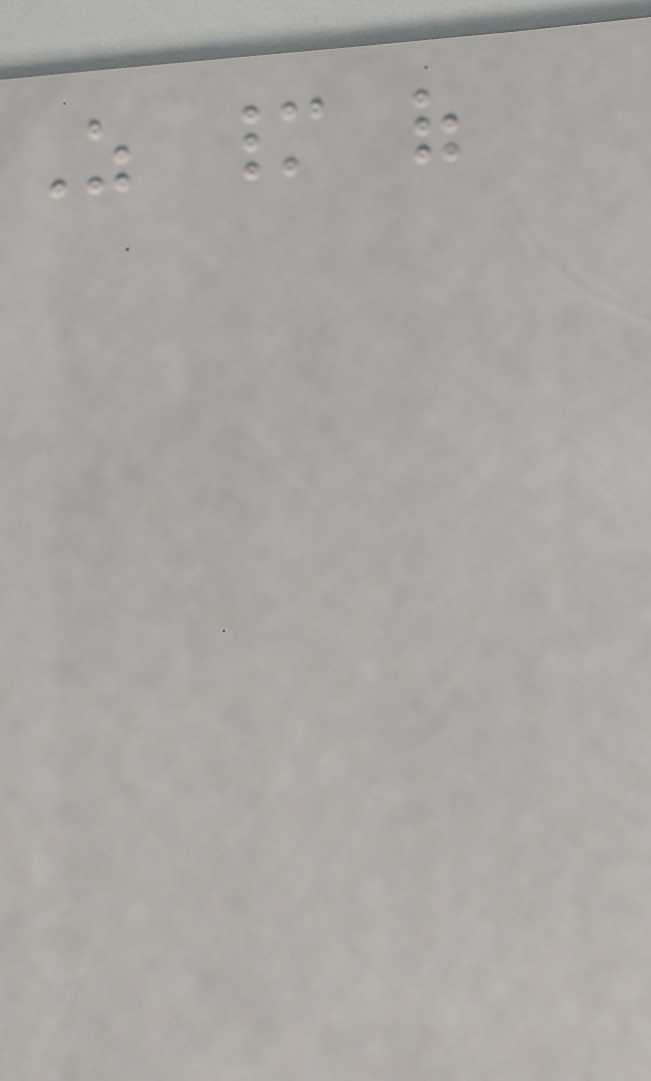As many of
